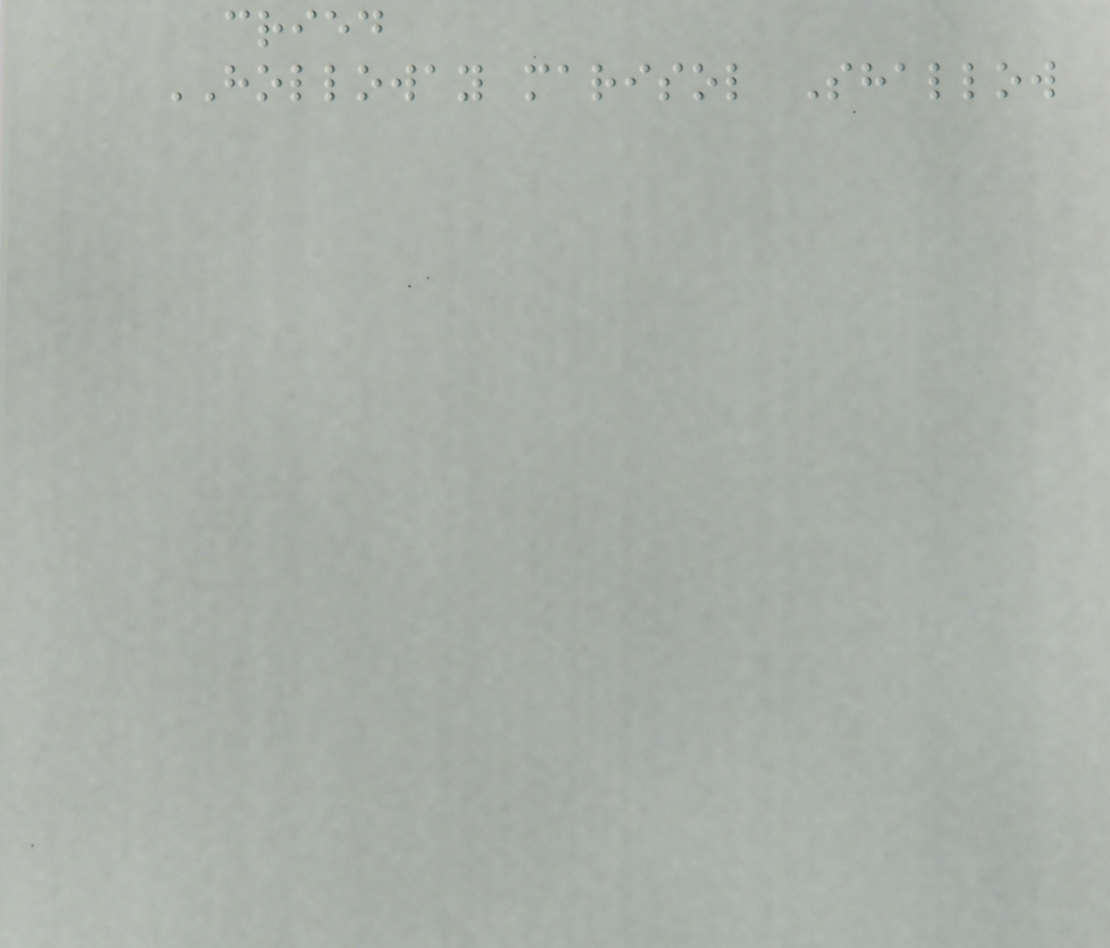cried
HOLLOWAY marisol Shallow
